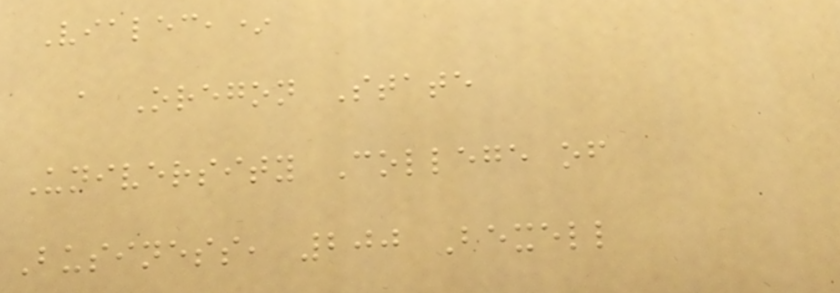Vialec,*
a Oregon State
University College of
Business, 200 Bexell
